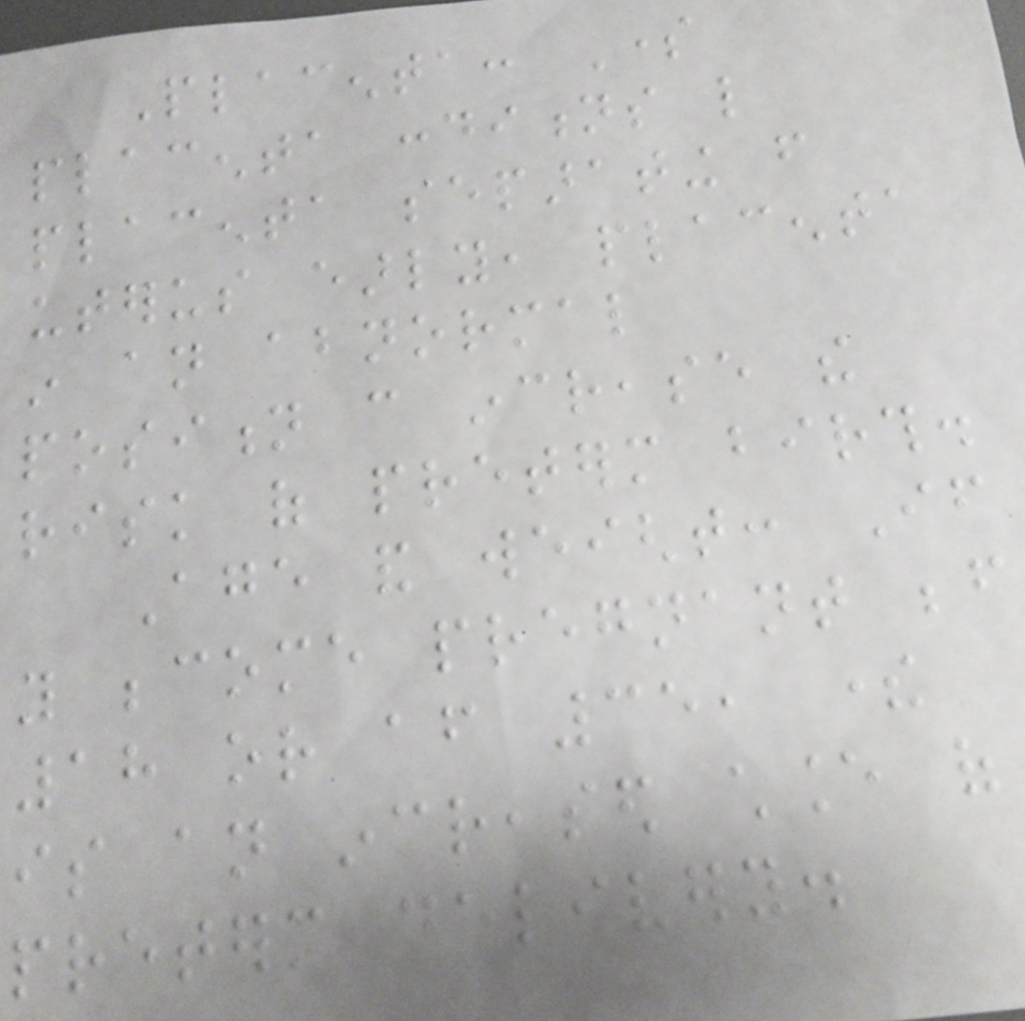Placenta: Some
placenta conditions like
placenta separating from
uterus early, placenta
in an abnormal
position can increase the
risk of preterm birth.
Age and weight: If
you become pregnant before
18 or after 35, there
is an increased chance of
preterm delivery.
